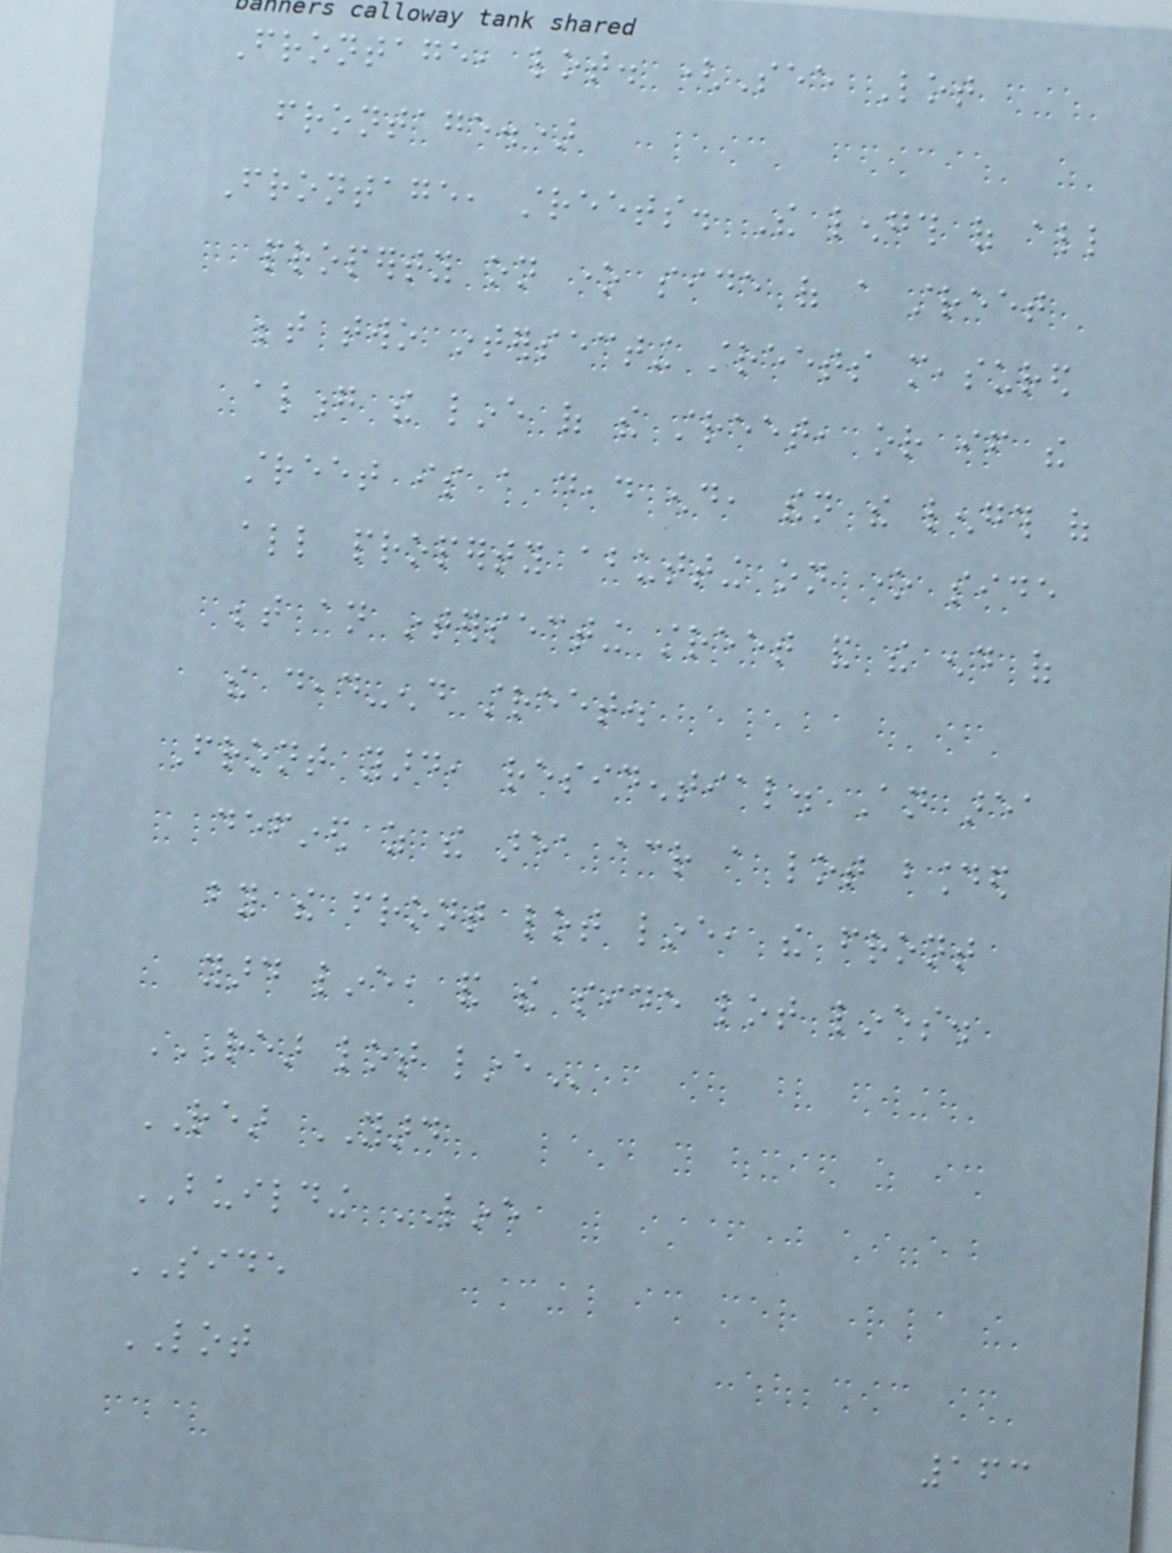Frontage, lot. (See Lot
frontage.)
Frontage, streets. The length of all
property on one side of a street
between two intersecting streets measured
along the line of the street, or if the
street is a dead end, then the length of
all property abutting on one side
between an intersecting street and the end of
the dead-end street.
Front yard, residential. An area
defined as the area across a lot bounded
by the front lot line, the front
yard line, and the side lot lines.
REAR LOT LINE
REAR YARD
BUILDING LINE
SIDE
LOT
163
